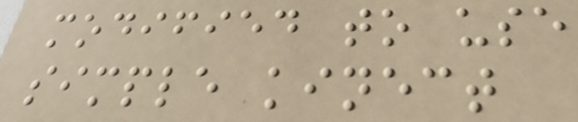modified to use
simple kinect
